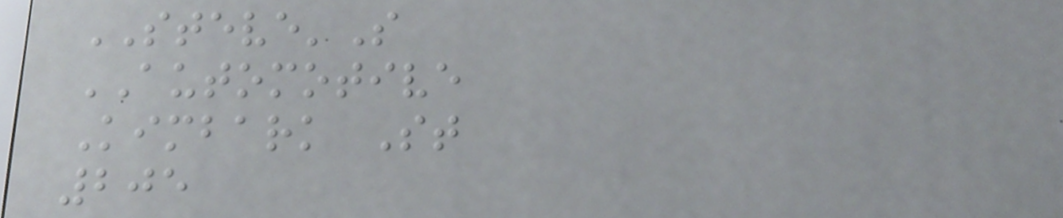STEVE'S
AUTOMOTIVE
Kimbark St
205
